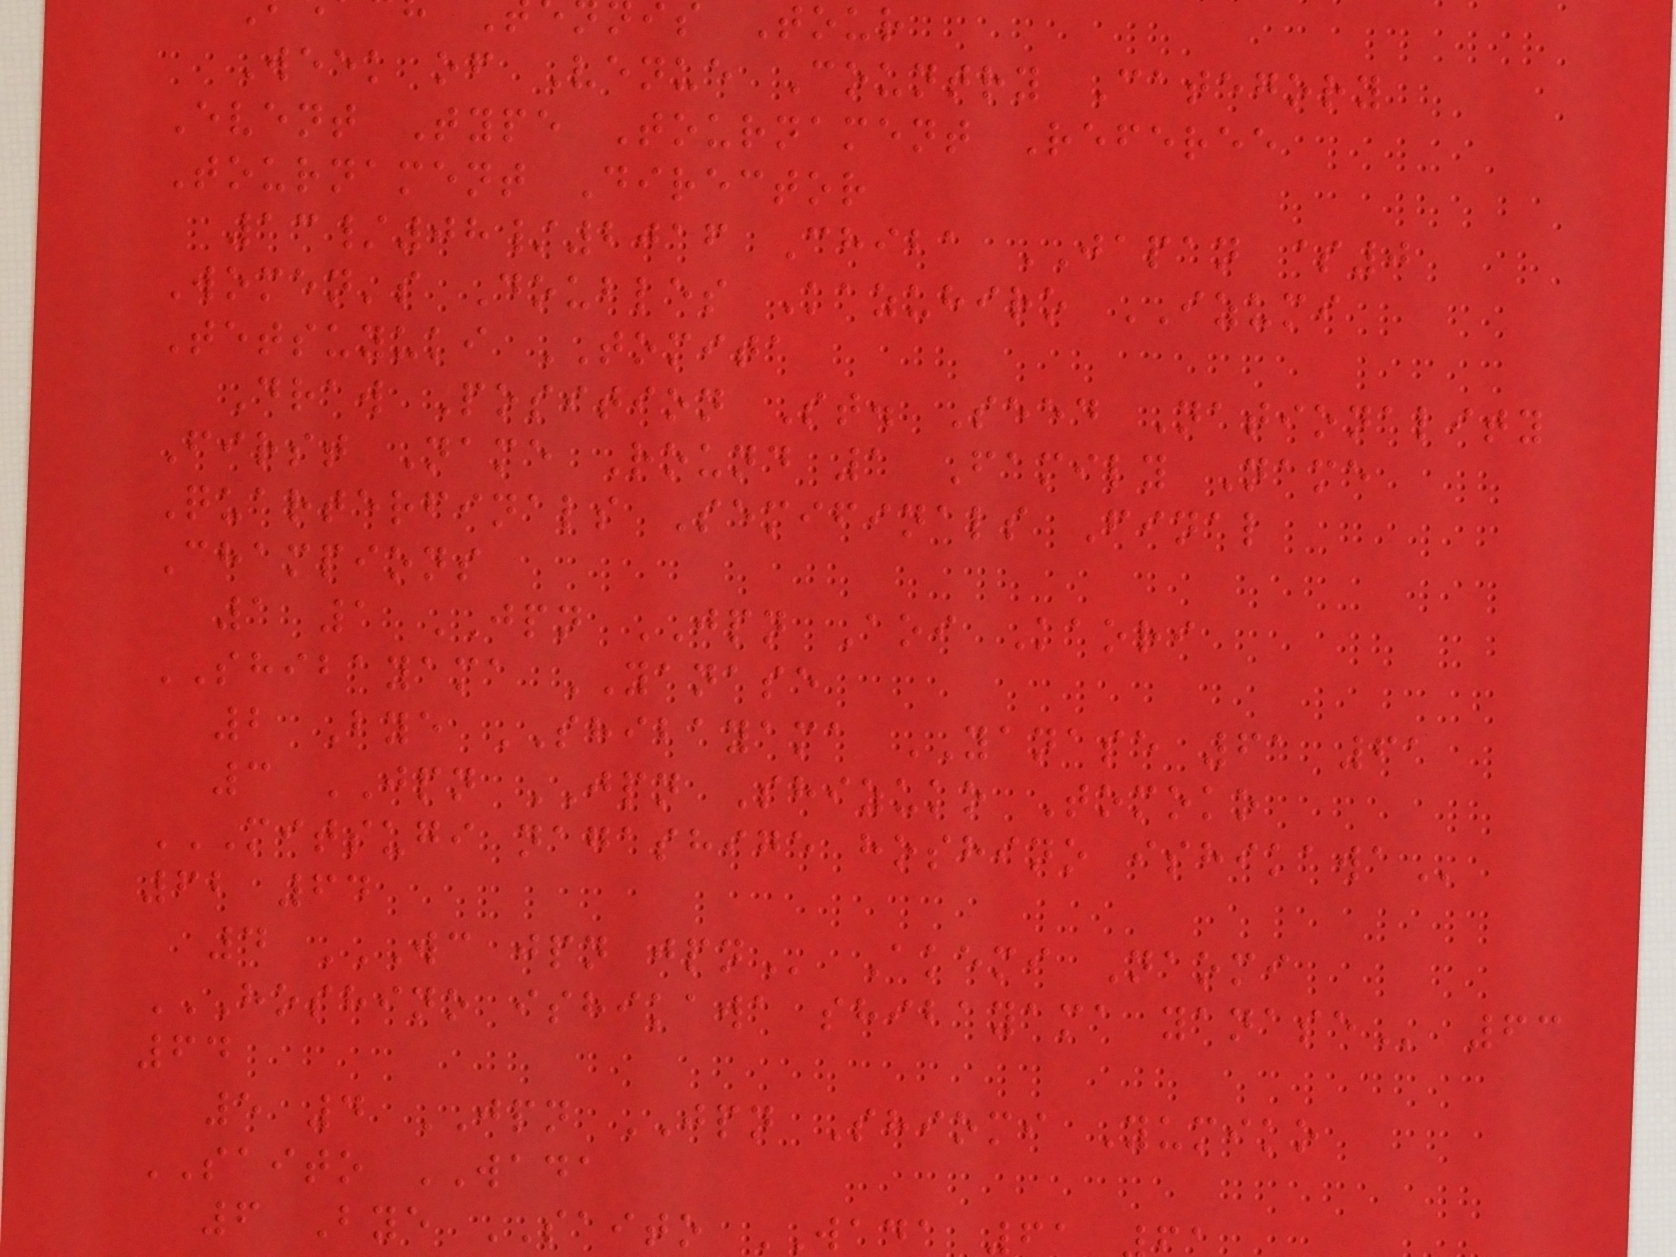s Tour
Week of Venue Country Category
Event Type Tournament Referee
Tournament Director
13/08/2016 Chiba JAPAN $0
Women's Doubles Kazuhiro IZUMI
Tetsuyuki TOMITA
Draw Position St. Seed Nationality
First Name Round 1 Family Name
Quarterfinals Semifinals Final
Champions
1 1 JPN JPN Aoi Kaori
SHIBAYAMA YANASE
2 Bye SHIBAYAMA YANASE 61 61
3 JPN JPN Shizuko Tomoko
MITSUGI NAGASHIGE HOSHINO ISHIKAWA
62 64
4 WC JPN JPN Akemi Naomi
HOSHINO ISHIKAWA SHIBAYAMA YANASE 63
64
5 4 JPN JPN Shiomi Yumiko
SAITO WADA
6 Bye SAITO WADA
